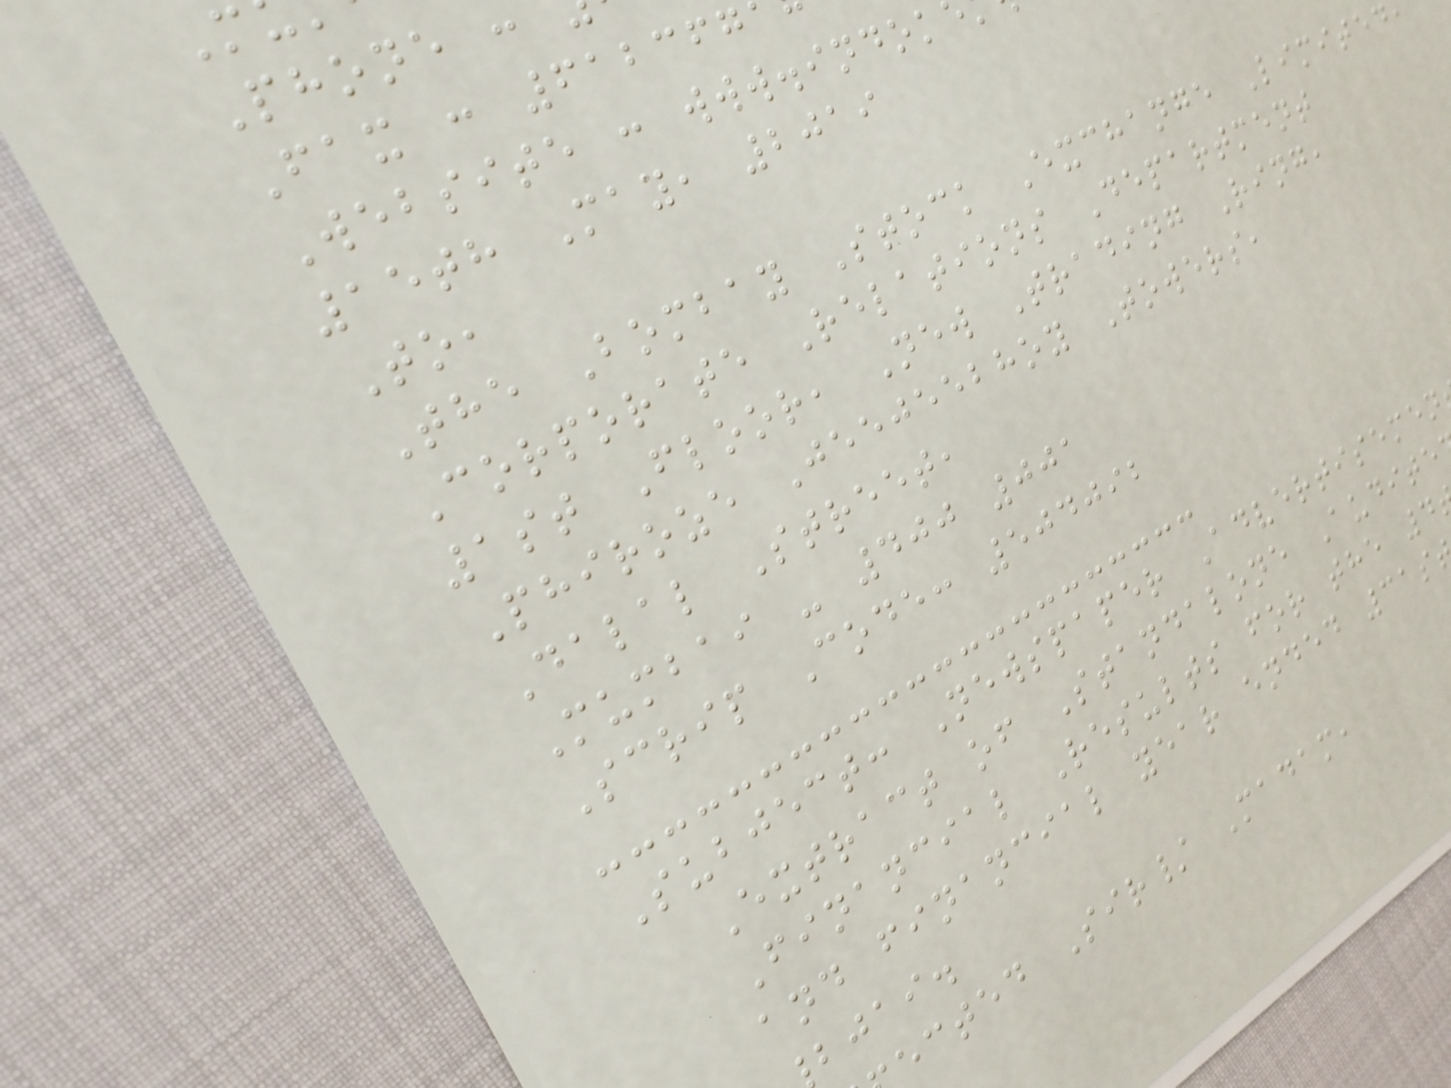Phone :
Fax : 612367
Website : www.indok
15th May, 2019
To,
The Bombay Stock Exchange Limited
Corporate Relations Department
1st Floor, New Trading Ring,
Phiroze Jeejeebhoy Towers,
Dalal Street,
Mumbai - 400 001
Scrip Code: 504092
Subject: Newspaper Advertisemen
Extract of Standalone Audite
Financial Results for the 4
and financial year ended 31s
bjai.
ected Sir/ Madam,
